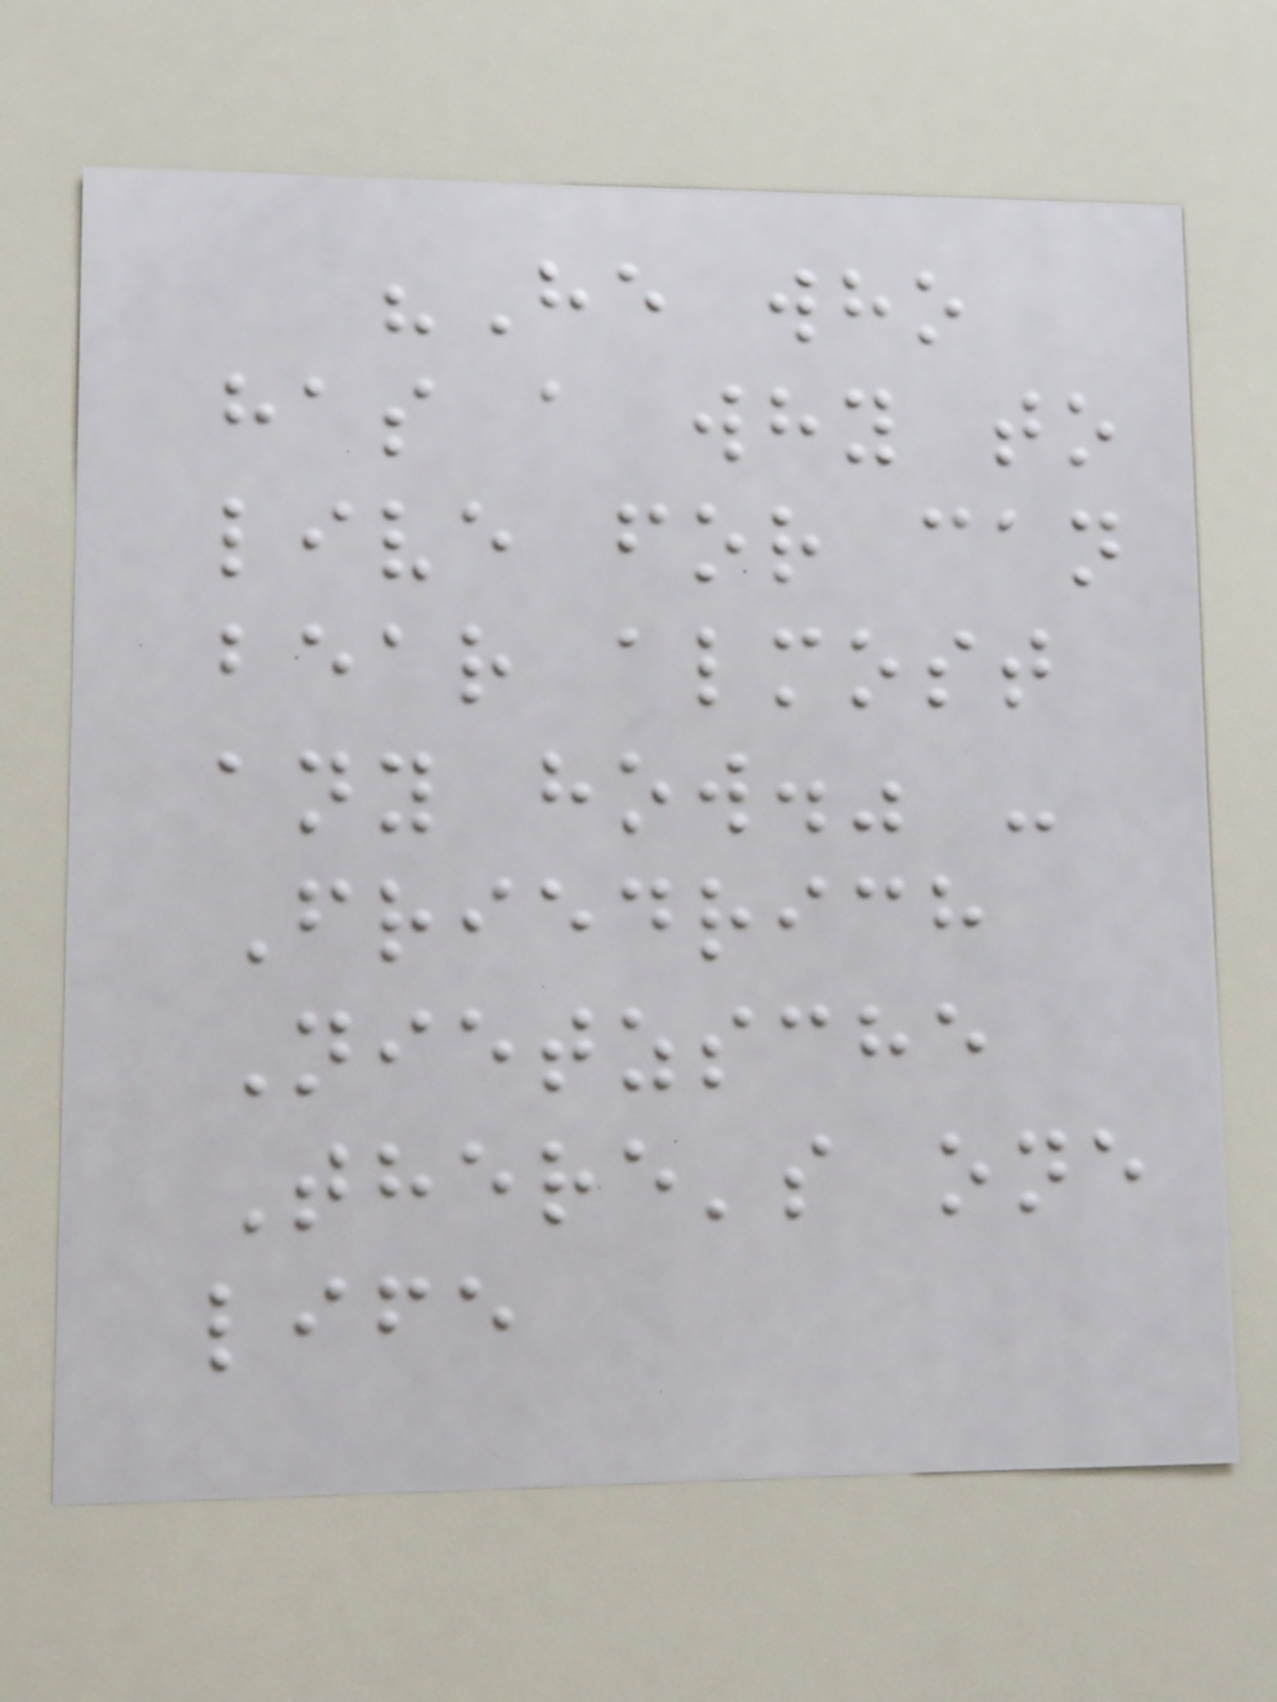"He who
has a why to
live for can
bear almost
any how." -
Friedrich
Nietzsche
There's one
life
